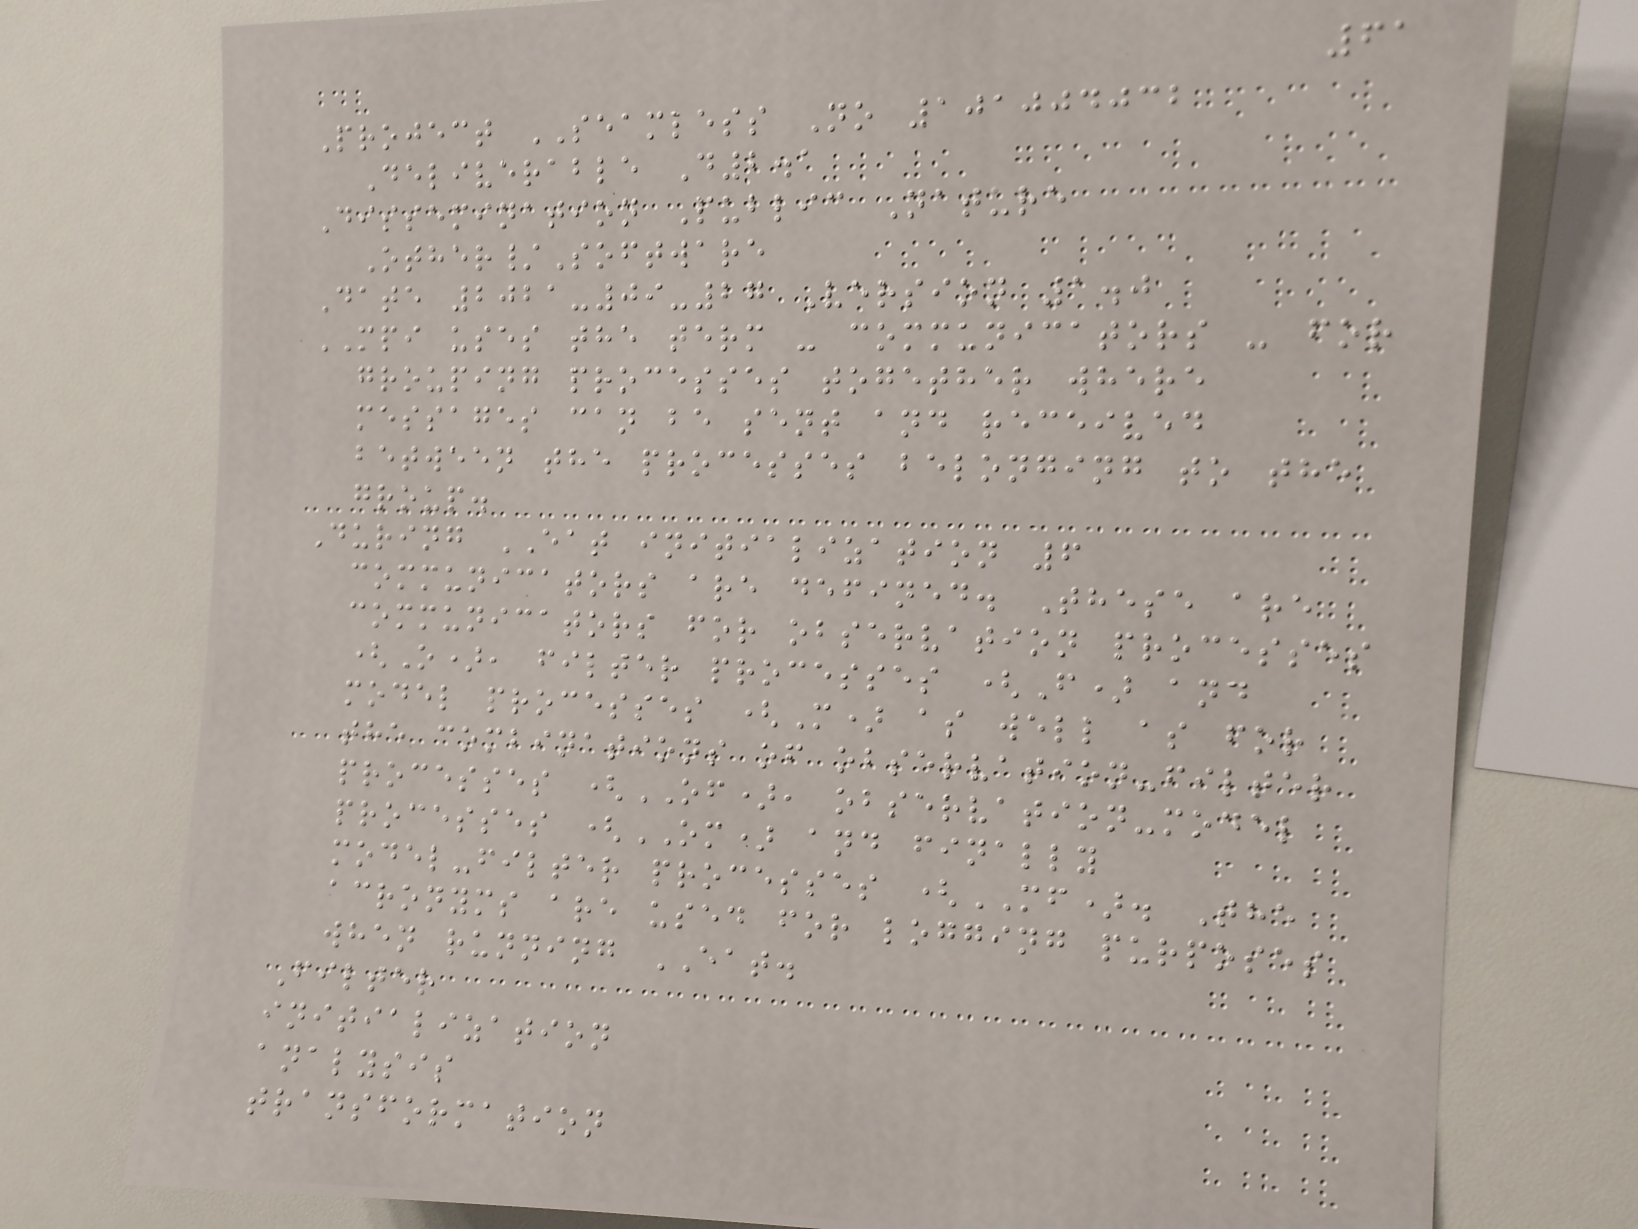61
Project SEAMLESS No 101004032
Deliverable D2.1
Dissemination Public Nature
Other/Software
Date 2021-09-27 Version 1.0
MPI uses the term - communicators - for
grouping processes together where
messages can be sent and received
between the processes belonging to the
group.
During EAT initialization 6
communicators are defined. These are
communicators for observation processes
(O), filter processes (F) and
model processes (M) as well as for
the combinations of observation-filter
processes (OF), observation-model
processes (OM) and finally
model-filter processes (MF). The
acronyms are used for logging purposes
when running EAT.
Filter
initialization
analysis
transformation
